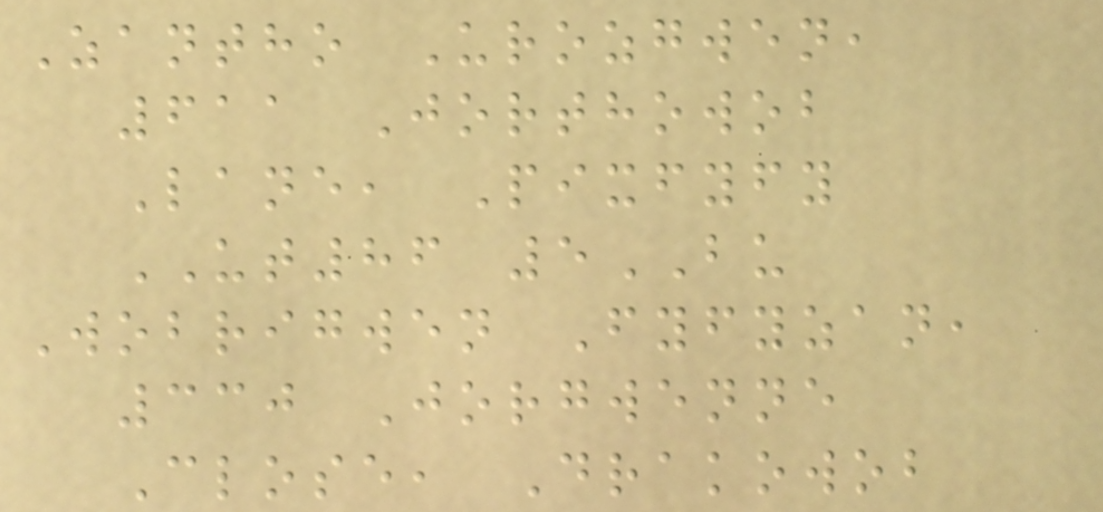Zantho Urozgwen,
611 Jorthowob
Lane, Pixfyfy
UT86 5BU
Wobrigwen Fyfyzan,
330 Jorgwenne
Close, Drakowob
